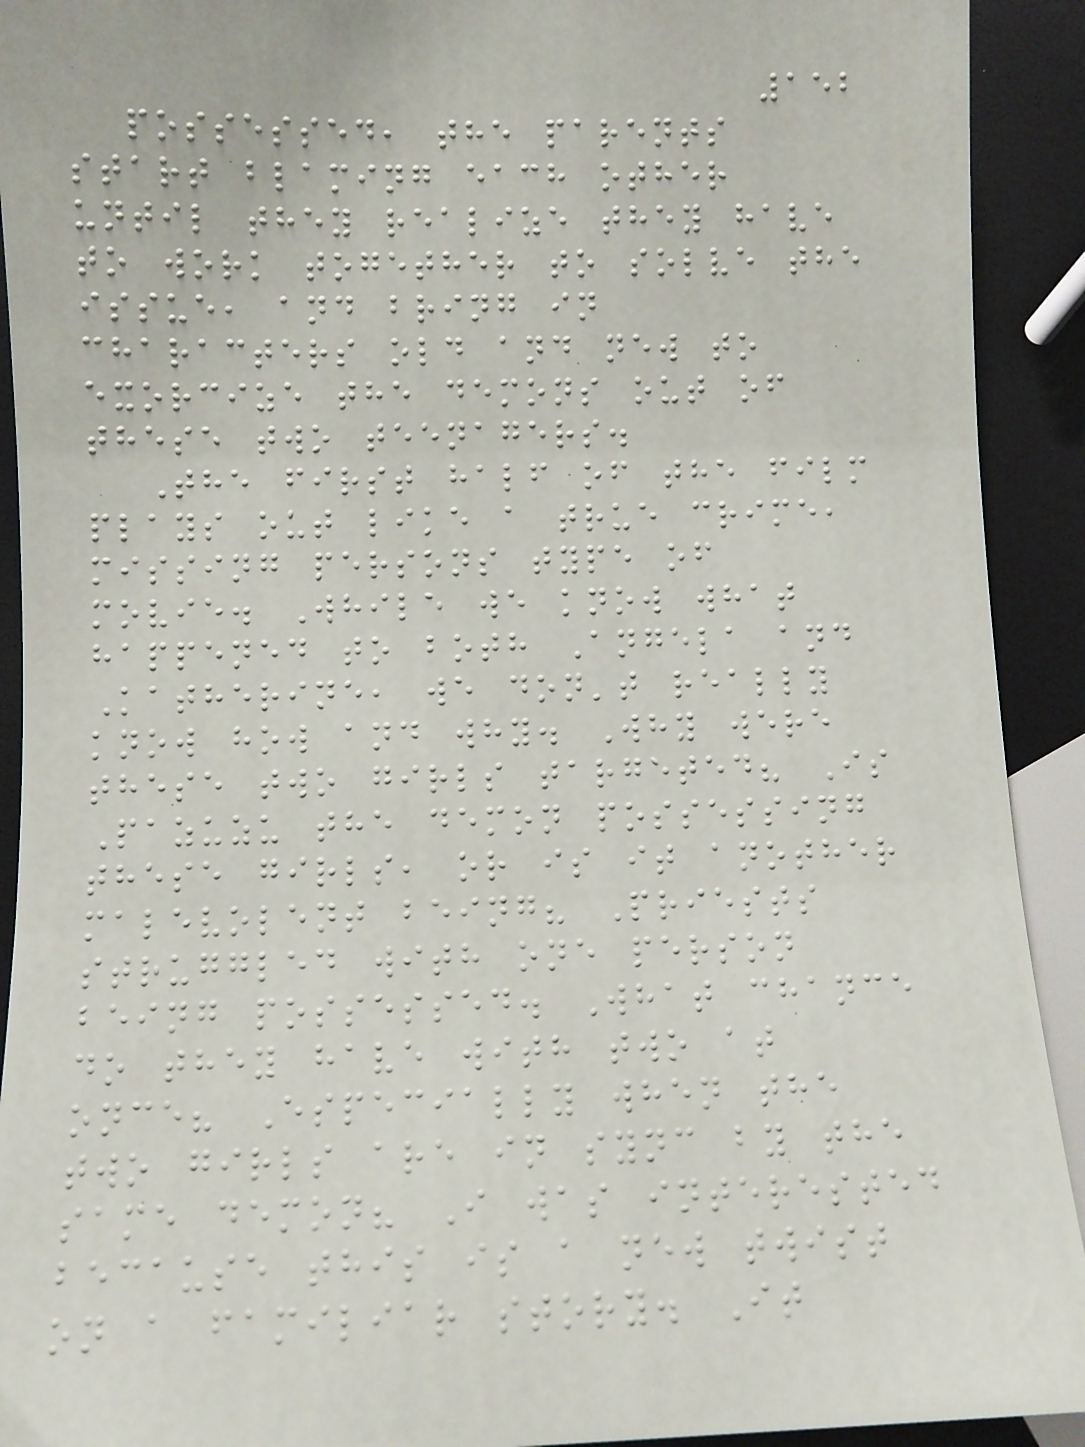152
possessed, the parents
start blaming each other
until they realize they have
to work together to solve the
issue, and bring in
characters old and new to
exorcize the demons out of
these two teenagers.
The first half of the film
plays out like a true crime,
missing persons type of
movie. While we know what
happened to both Angela and
Katherine, we don't really
know how and why. Why were
these two girls targeted? Is
Pazuzu the demon possessing
these girls, or is it another
malevolent being? Priests
struggled with one person
being possessed. What chance
do they have with two at
once? Especially when the
two girls are in sync by the
same demon? I was interested
because this is a new twist
on a familiar story. It
